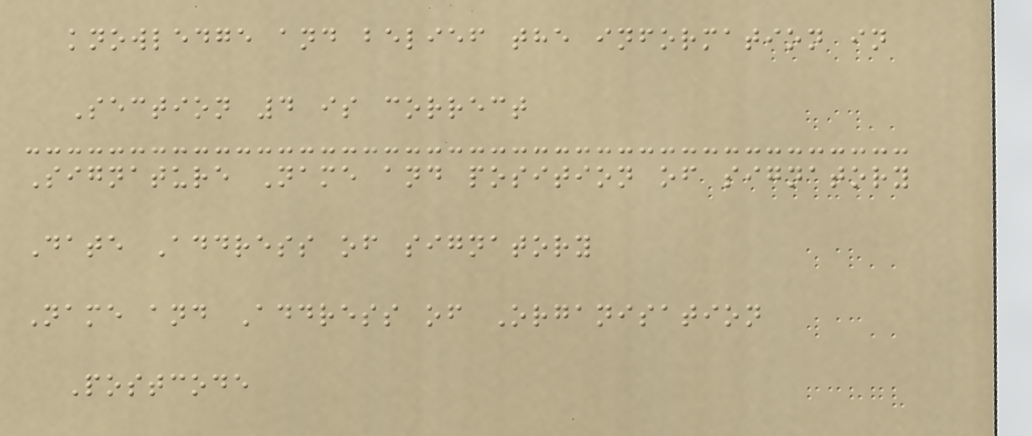knowledge and belief the information in
Section 4 is correct
Signature Name and position of signatory
Date Address of signatory
Name and Address of Organisation
Postcode
